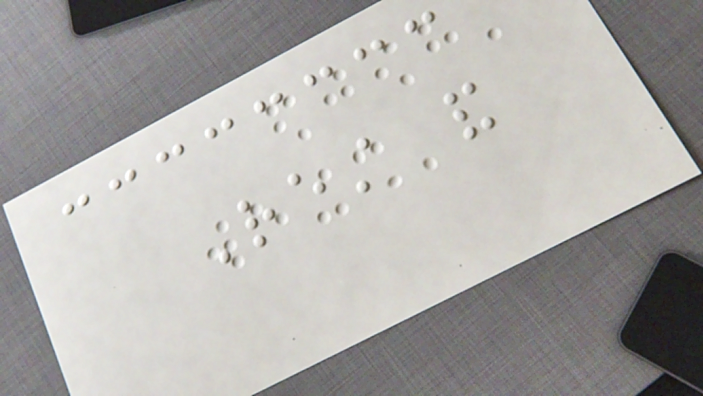Rest and
